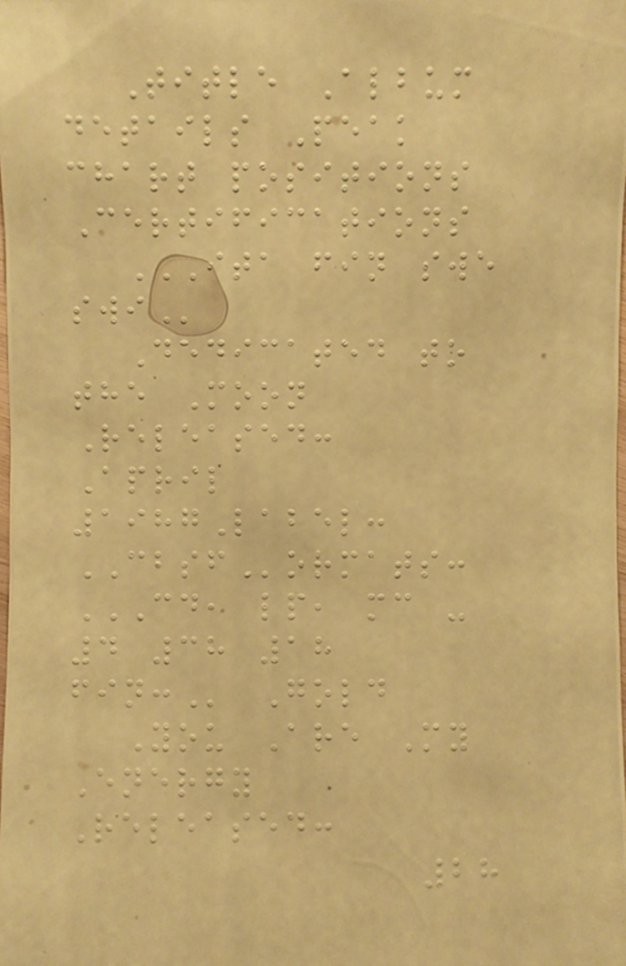Title Album
details Peak
chart positions
Certifications
ITA FIN SWE
SWI
Dedicated to
the Moon
Released:
April
1987Label:
CBSFormats:
CD, LP, MC -
4 38 18
FIN: Gold
You Are My
Energy
Released:
28
